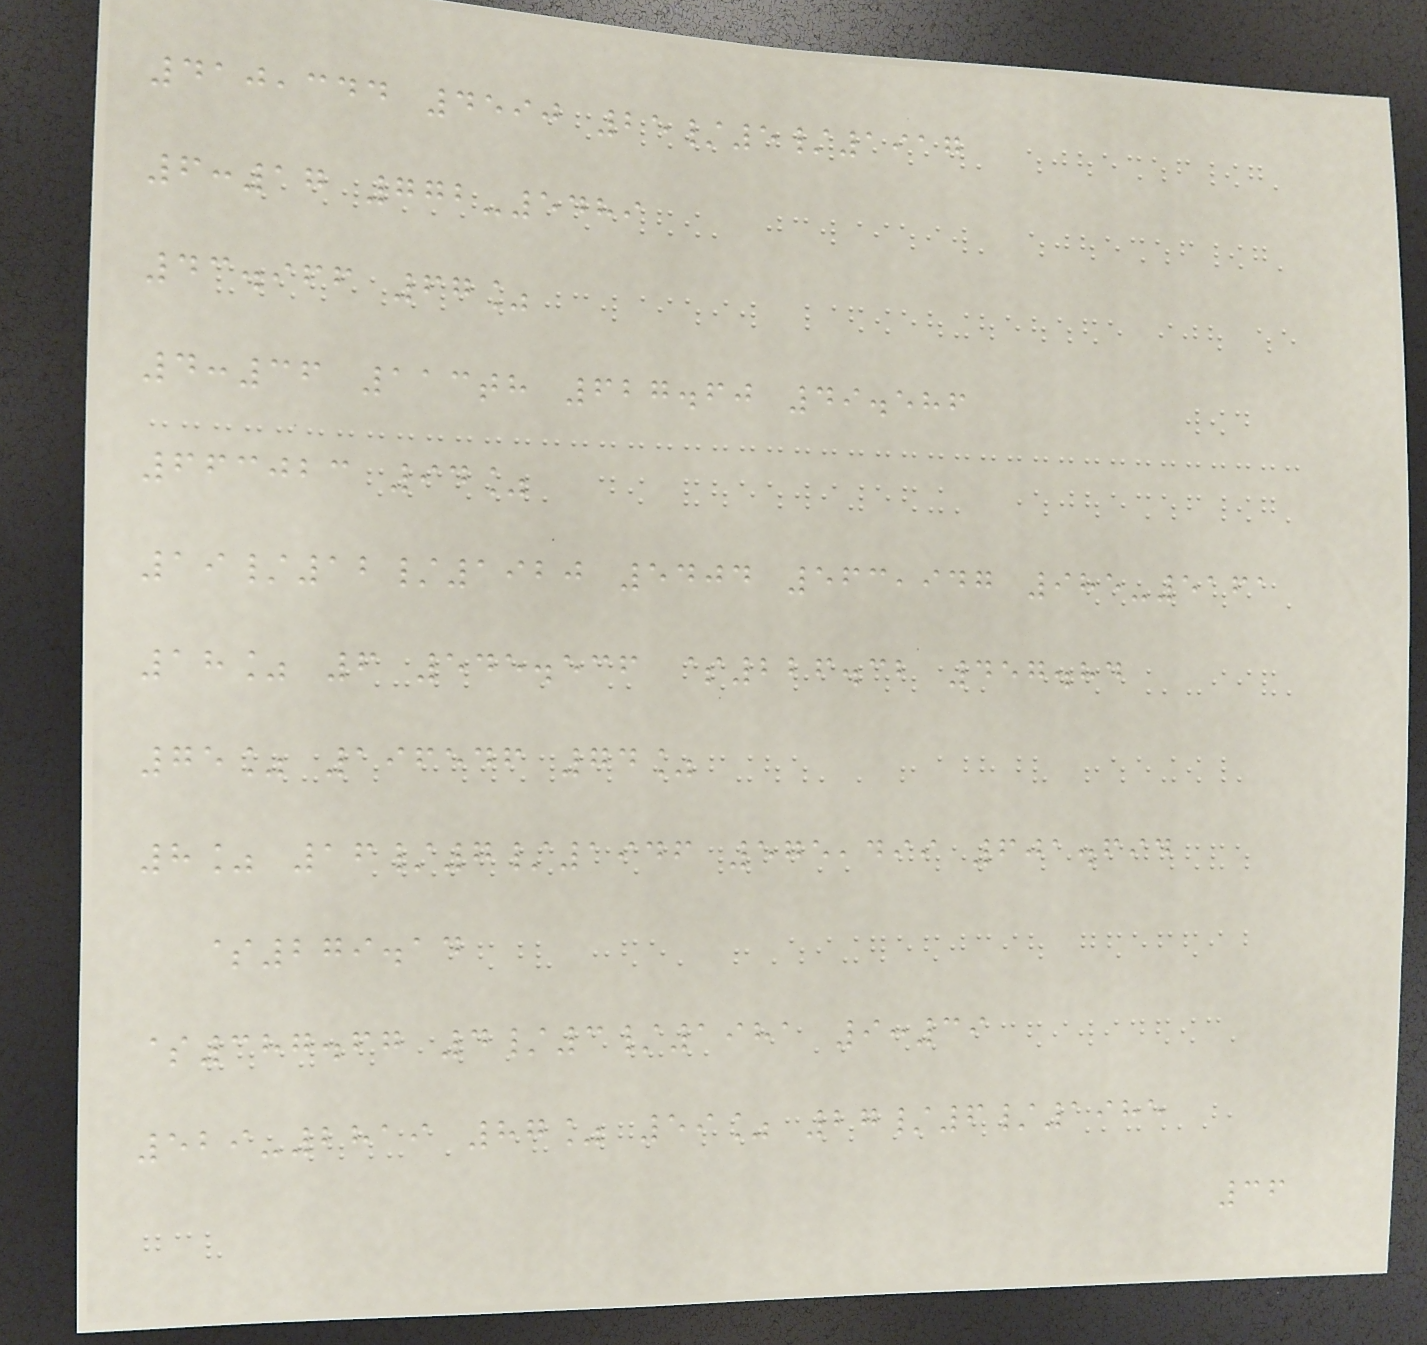410,344 4590 25/5/1917
6:17 772-5489
43.966 67%
4:36 113th 627.60 49.586
663023 94%
19/12/1920 5404 563,947 985-5161
18% 6 545.536 $226.32 457.84
75% 196546 74%
8% 16/7/1946 575,499 601.694
$279.14
$387.67 4/3/1981 9:39
529-2819 87% 59% 27/6/1985
36
